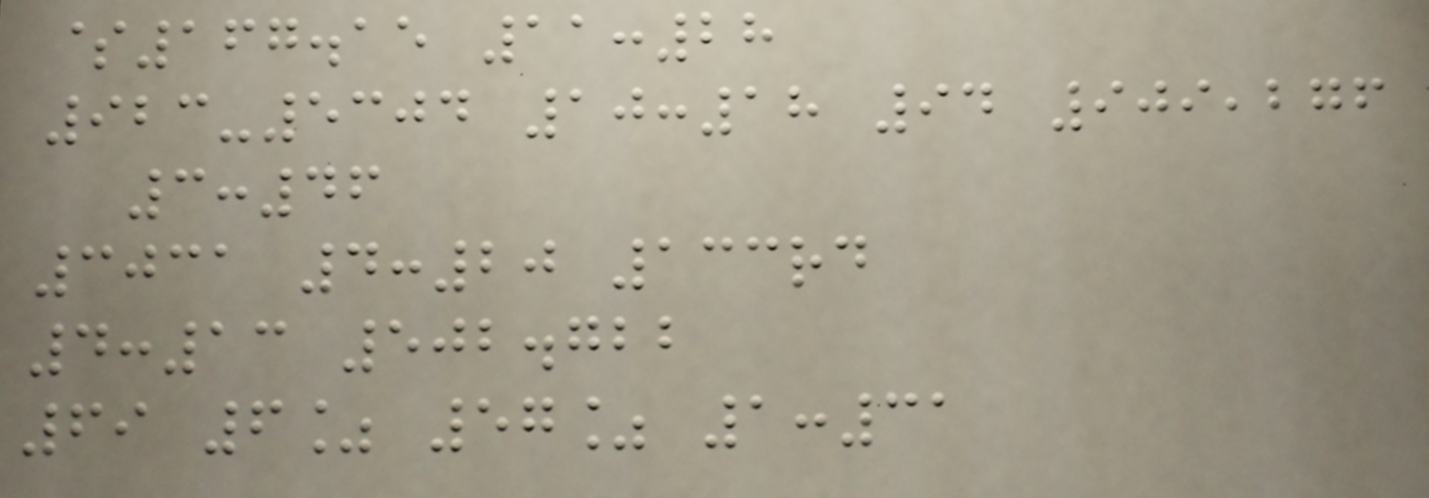$167.15 11:28
923-5304 10:18 94 909,276
3:46
3031 4:20 133rd
4:13 502.722
69 6% 57% 1:31
